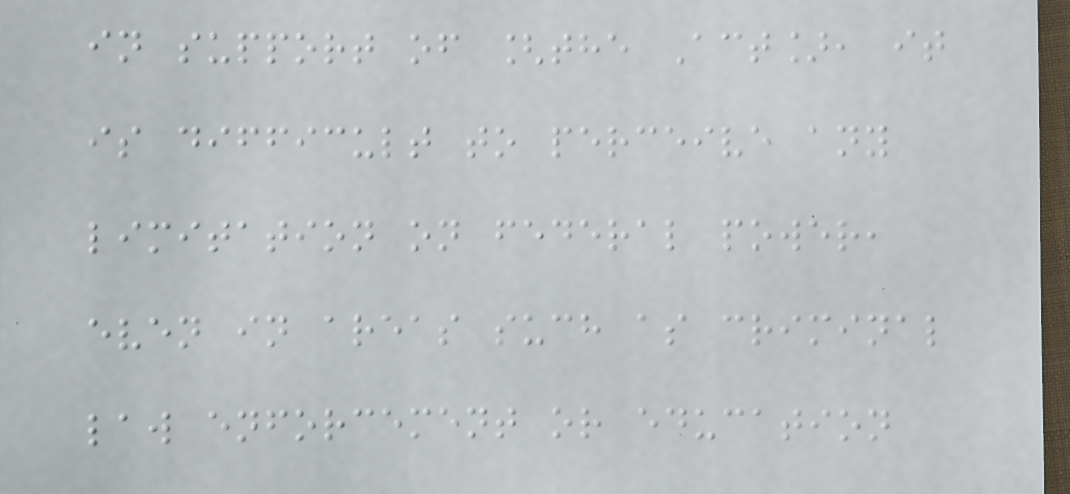in support of [the Act], it
is difficult to perceive any
limitation on federal power,
even in areas such as criminal
law enforcement or education
